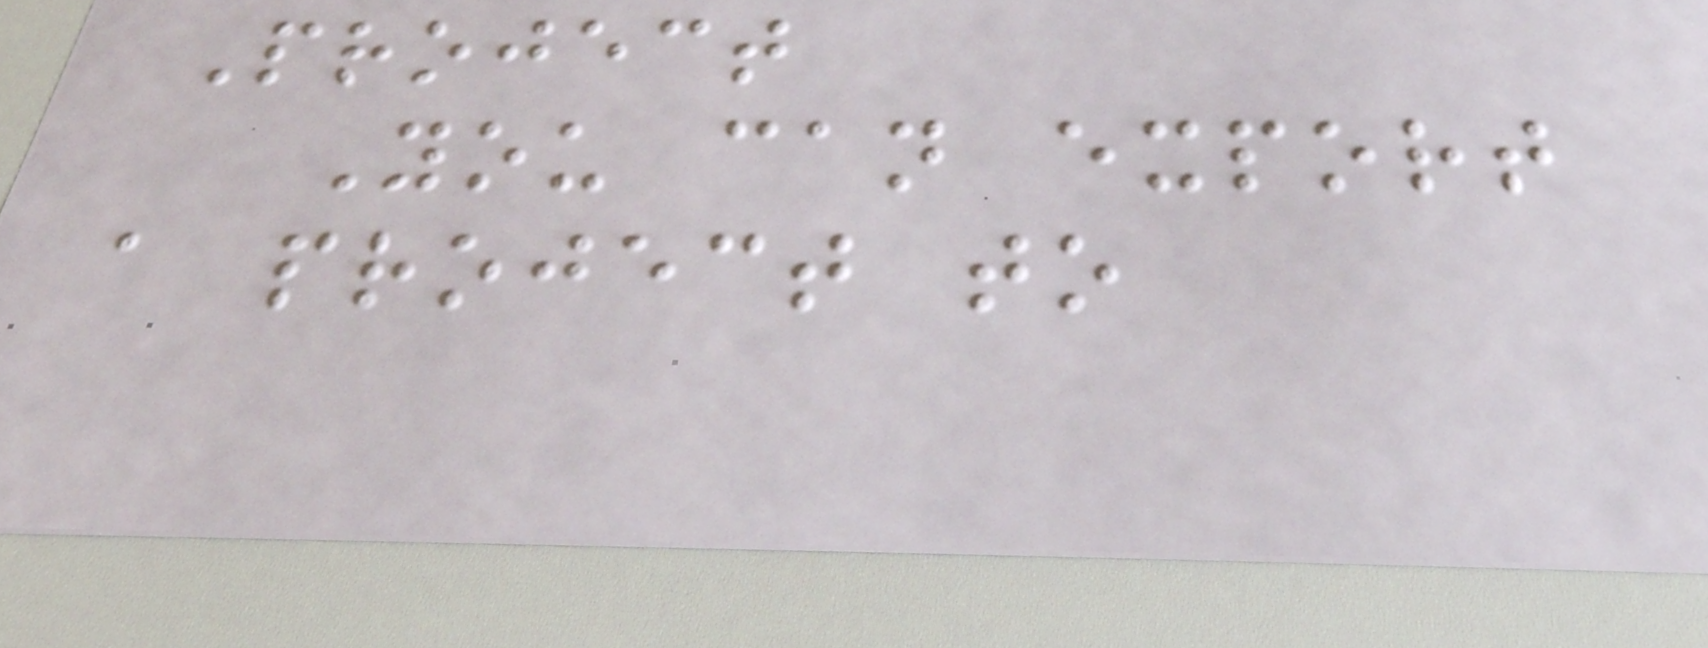Project
You can export
a project to
